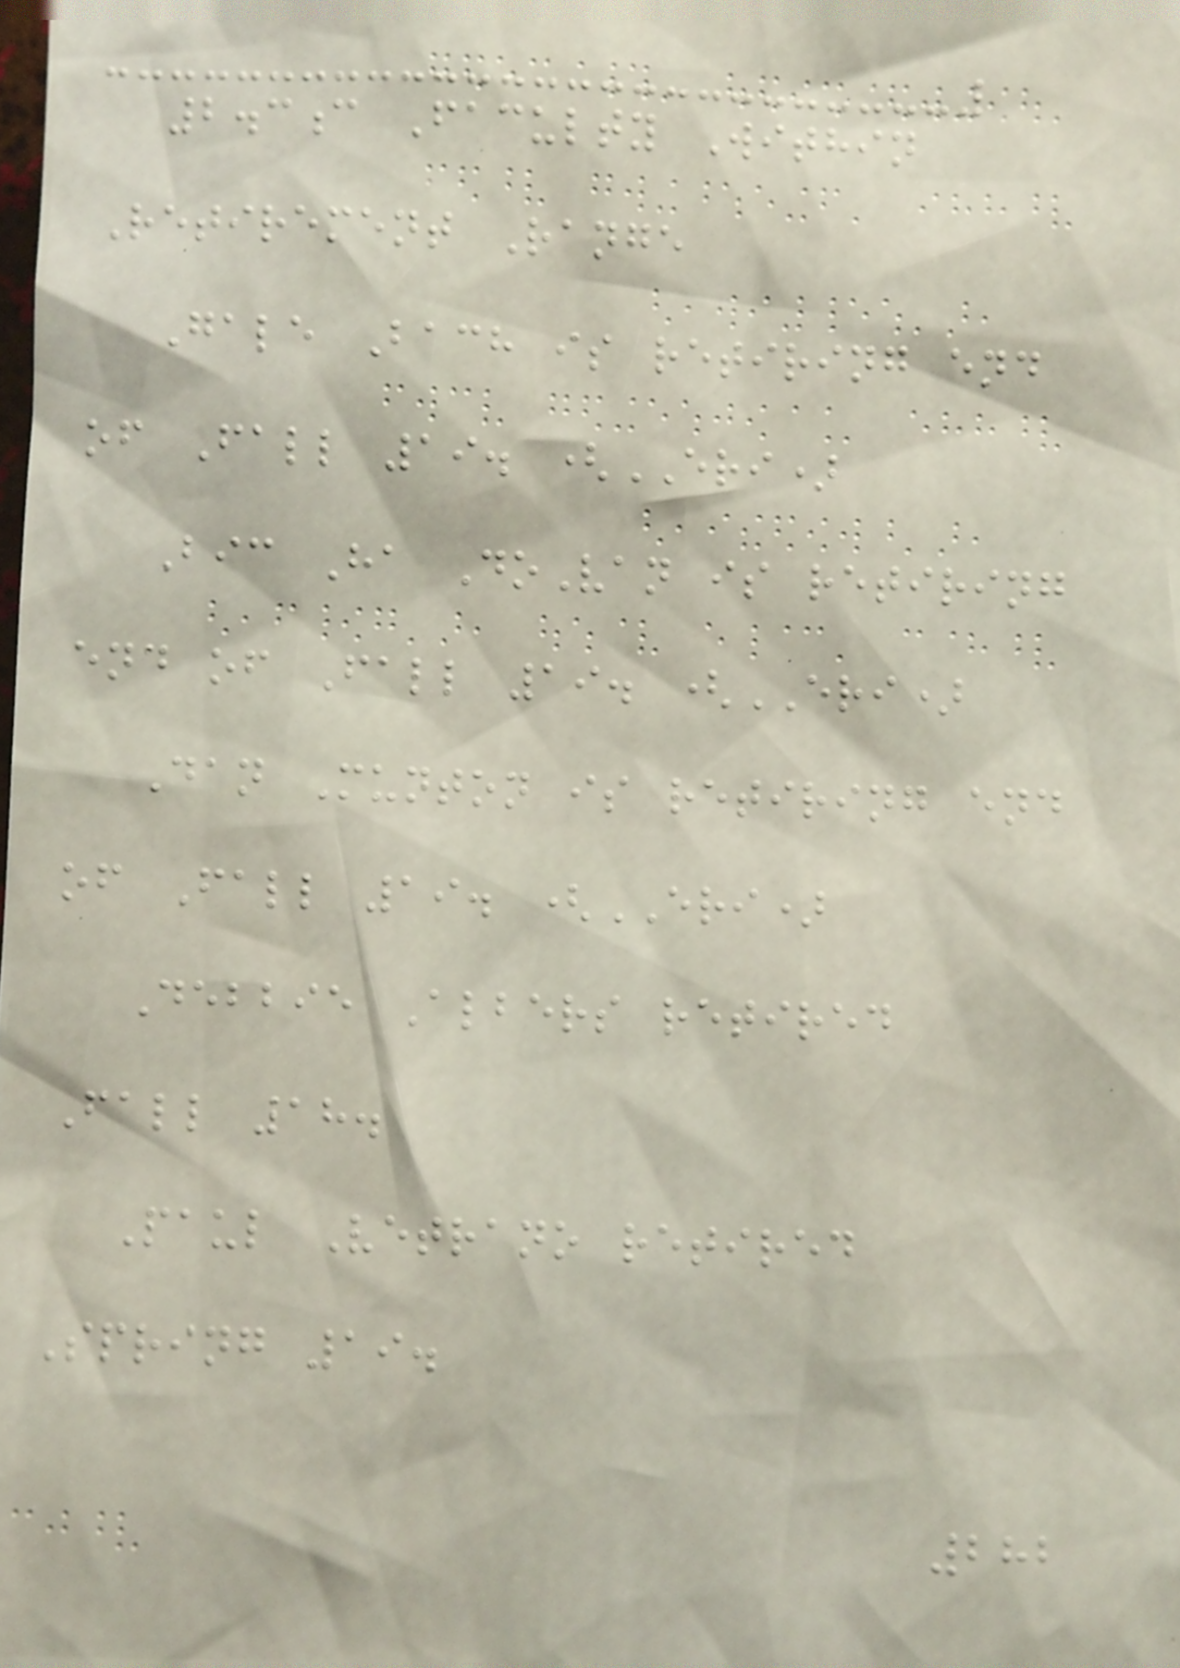2.3c Faculty Within
Retirement Range
Gale Bach is retiring end
of Fall 19. (ERI)
Bic Ha DoVan is retiring
end of Fall 19. (ERI)
Dan Munton is retiring end
of Fall 19. (ERI)
Debbie Albers retired
Fall 18.
Paul Vetrano retired
Spring 19.
282
